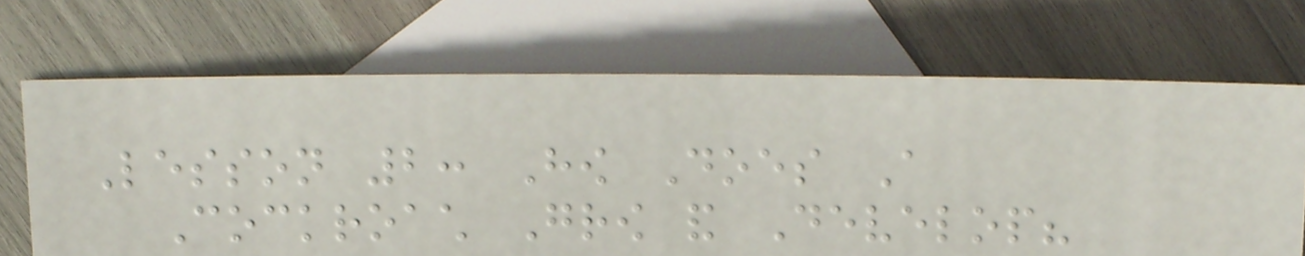Lesson 2: How Does A
Cockroach Grow and Develop?
